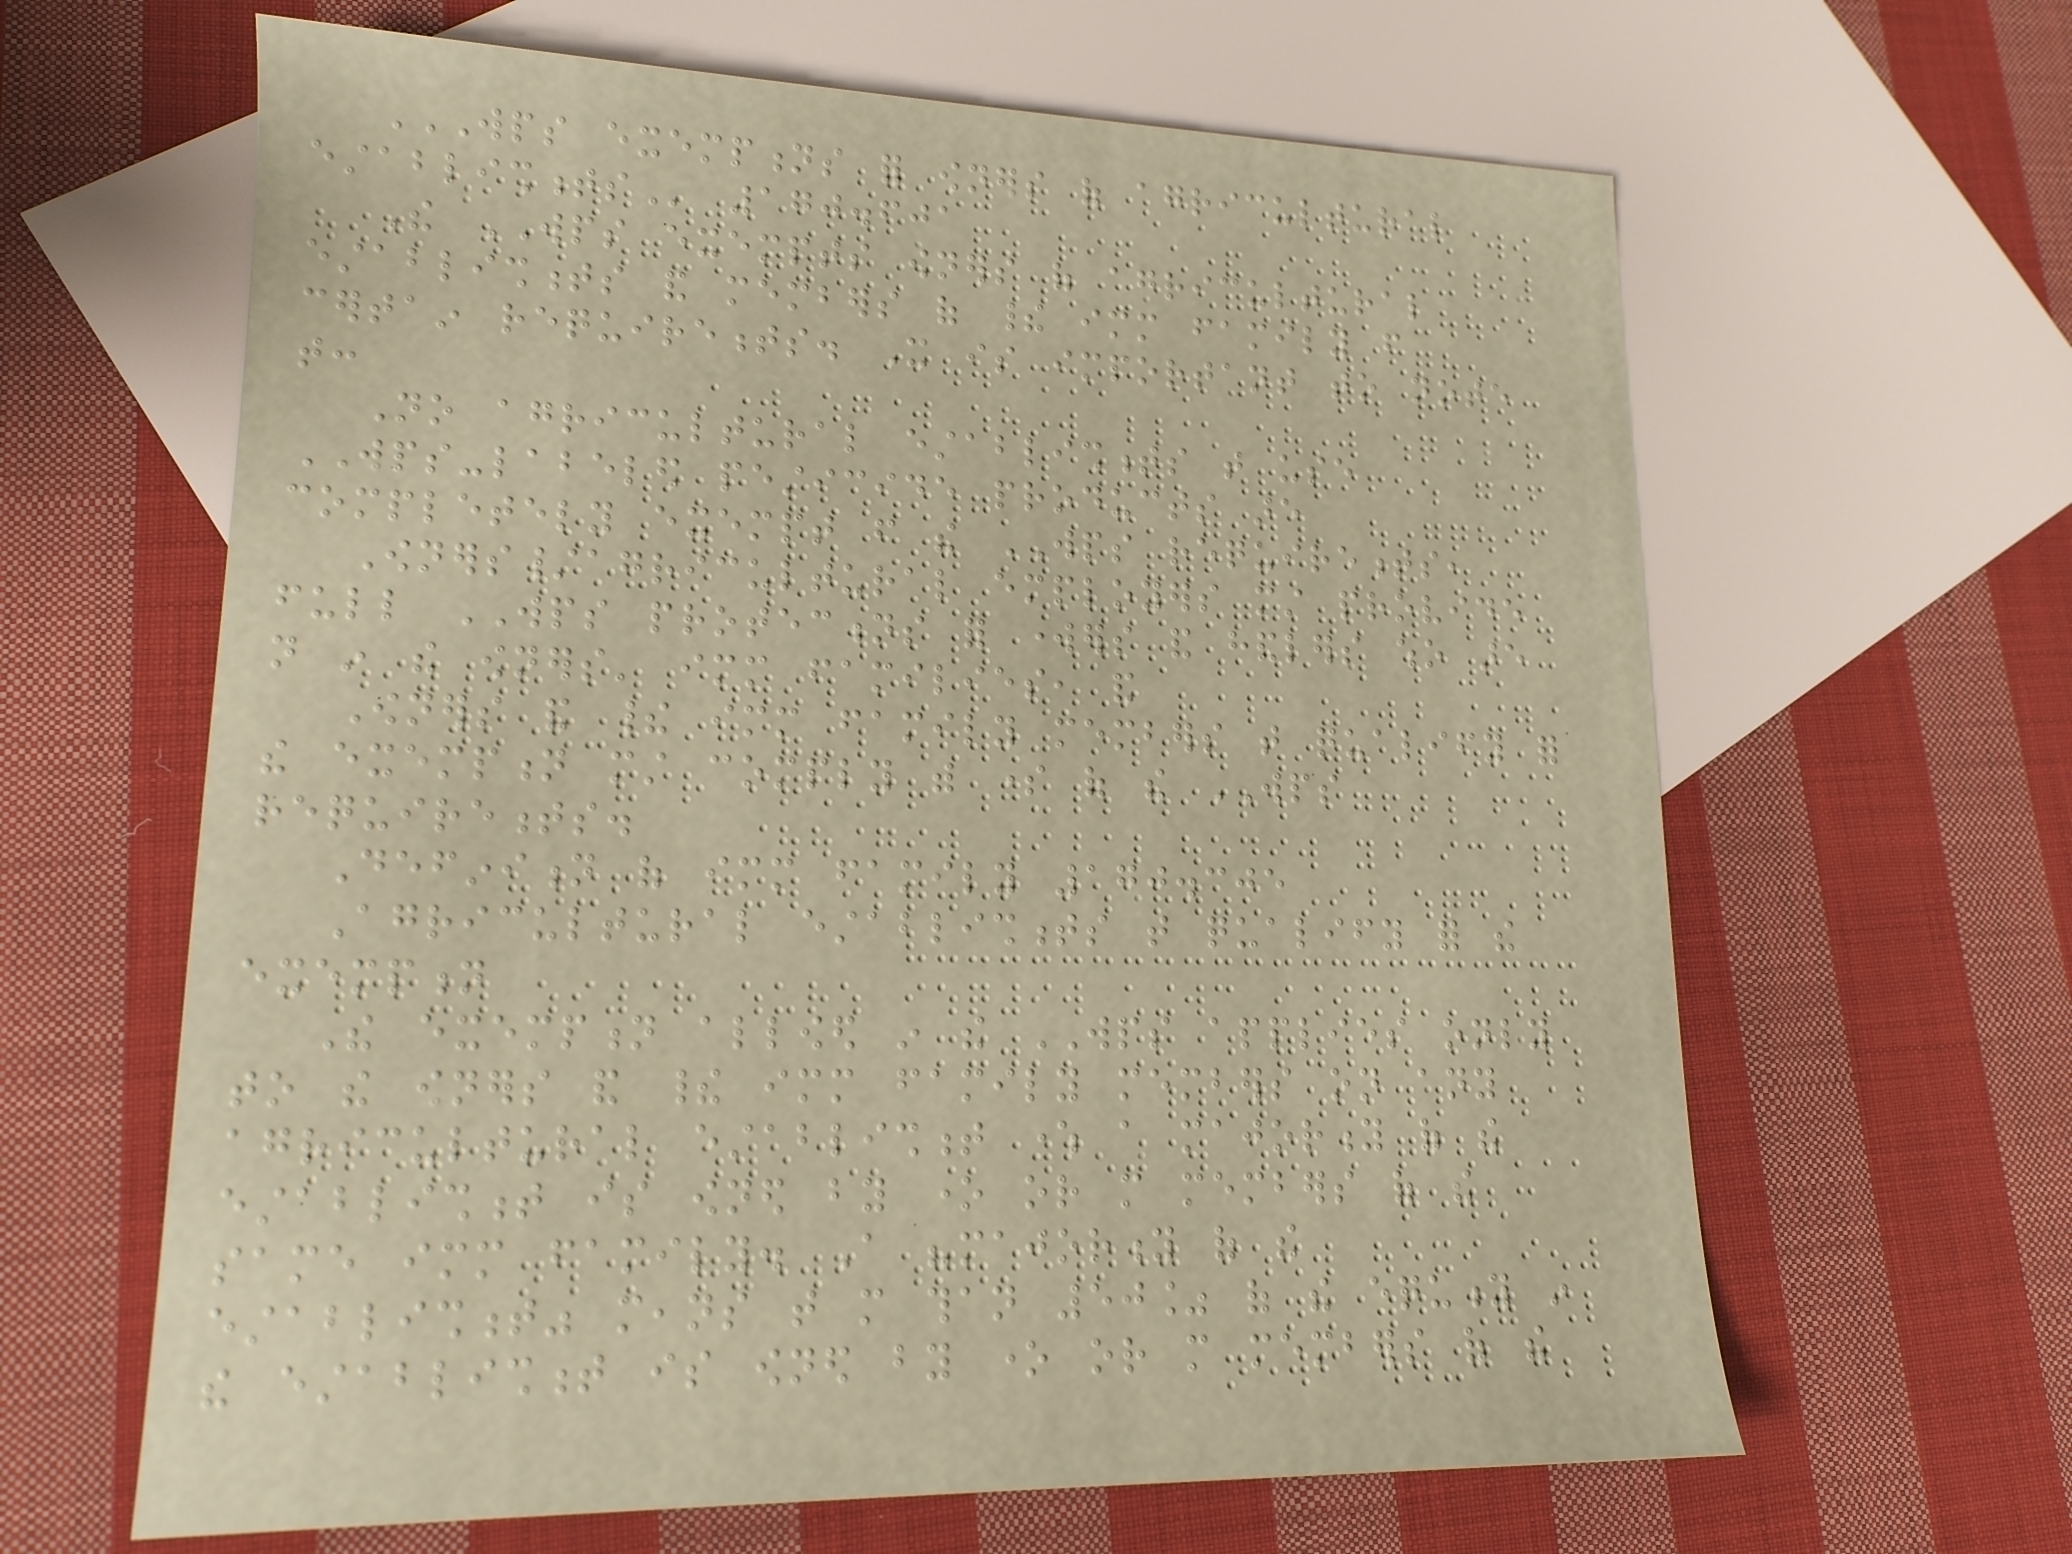WPS EXEMPTIONS FOR OWNERS OF AGRICULTURAL
ESTABLISHMENTS 170.601
The WPS exempts owners of agricultural
establishments and members of their immediate family from
certain requirements. It is important to note
that:
No agricultural establishments that use
WPS-labeled pesticide products are
completely exempt from the WPS requirements,
Owners/agricultural employers must provide
full WPS protections for workers and handlers who are
not in the owners' immediate families, and
Owners and their immediate family members that qualify for
the exemption must comply with some of the WPS
requirements.
Definition of immediate family 170.305
Agricultural establishments that qualify for the
exemption
The exemption allowed in the WPS applies only
to the owners and their immediate family members on any
agricultural establishment where a majority of the
establishment is owned by one or more members of the
same immediate family. A "majority of the
establishment" means that more than 50% of the equity in
the establishment is owned by one or more members of the
